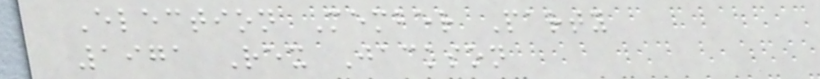Election Member Party
1971 Rex Jackson
